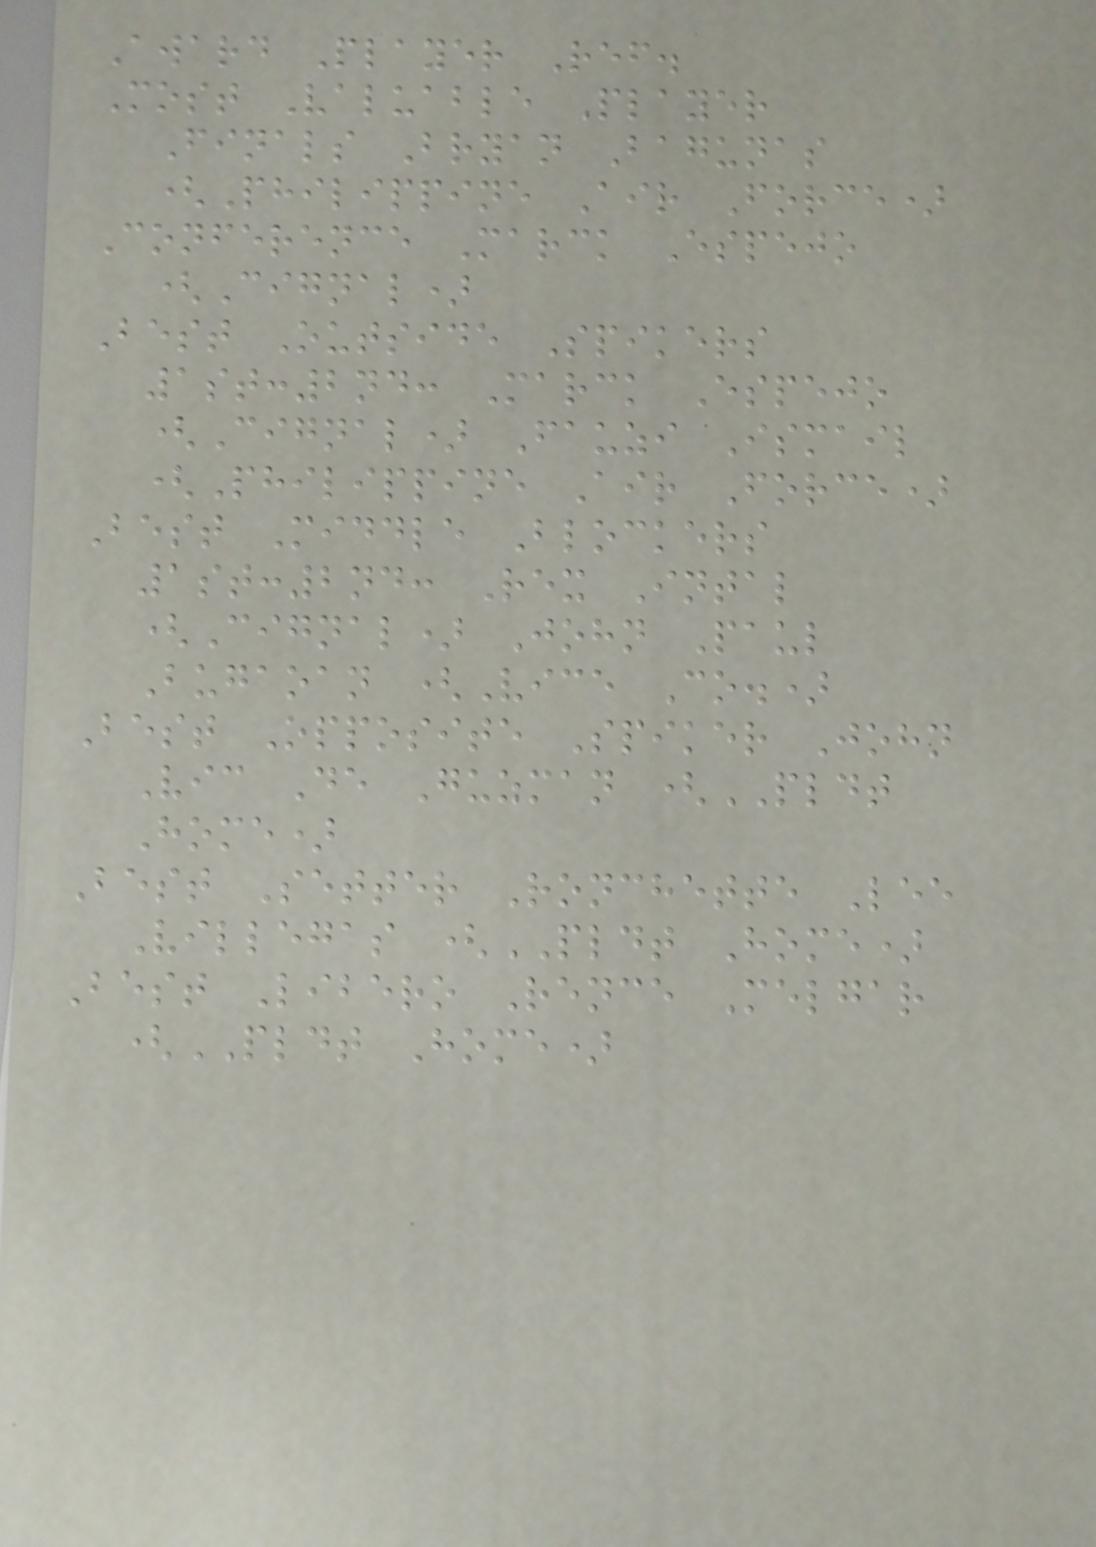Award Player Ref.
Most Valuable Player
Finals Bryan Bagunas
(Philippine Air Force)
Conference Marck Espejo
(Cignal)
Best Outside Spikers
1st:2nd: Marck Espejo
(Cignal) Fauzi Ismail
(Philippine Air Force)
Best Middle Blockers
1st:2nd: Rex Intal
(Cignal) John Paul
Bugaoan (Vice Co.)
Best Opposite Spiker John
Vic De Guzman (PLDT
Home)
Best Setter Ronchette Lee
Villegas (PLDT Home)
Best Libero Rence Melgar
(PLDT Home)
